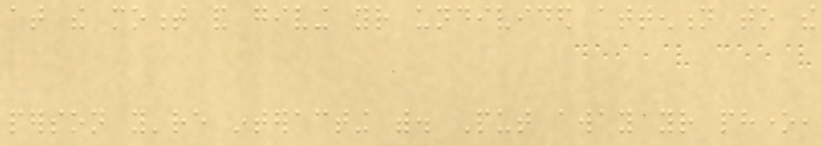at the moment and giving your undivided attention to the
person you're interacting with. Put away your phone,
